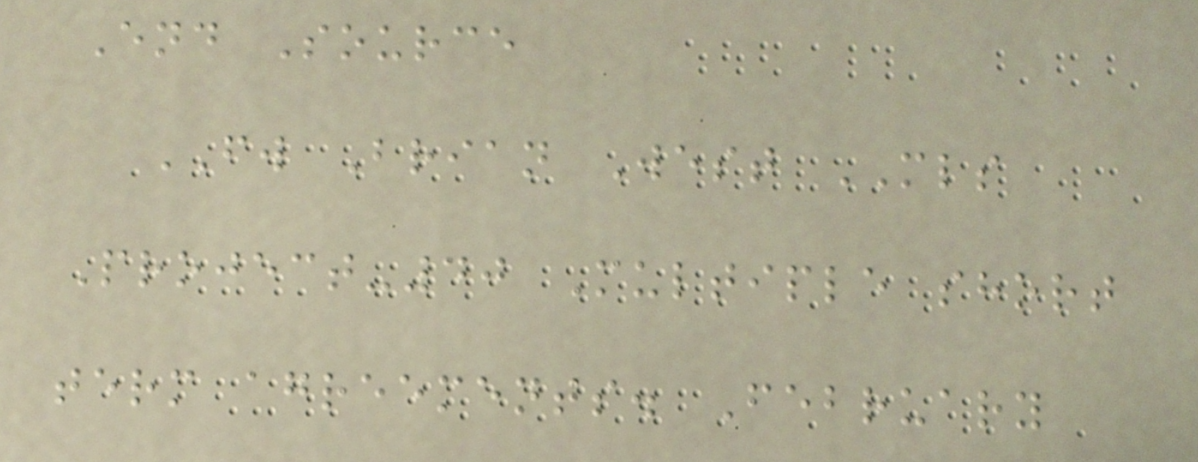End Source
FW Brian West MLS
Project-40 Multiple short
term agreements. February
